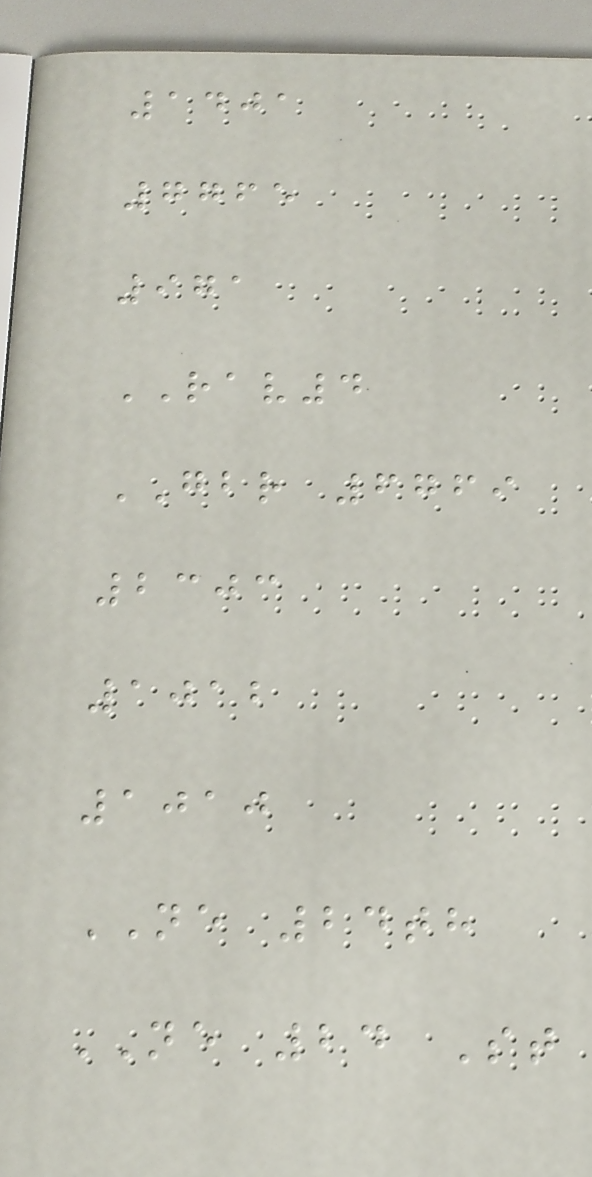1401
7765
971
RAV4
GBR 6769
2303
1012
1010
NE 24th
NE 24 St
